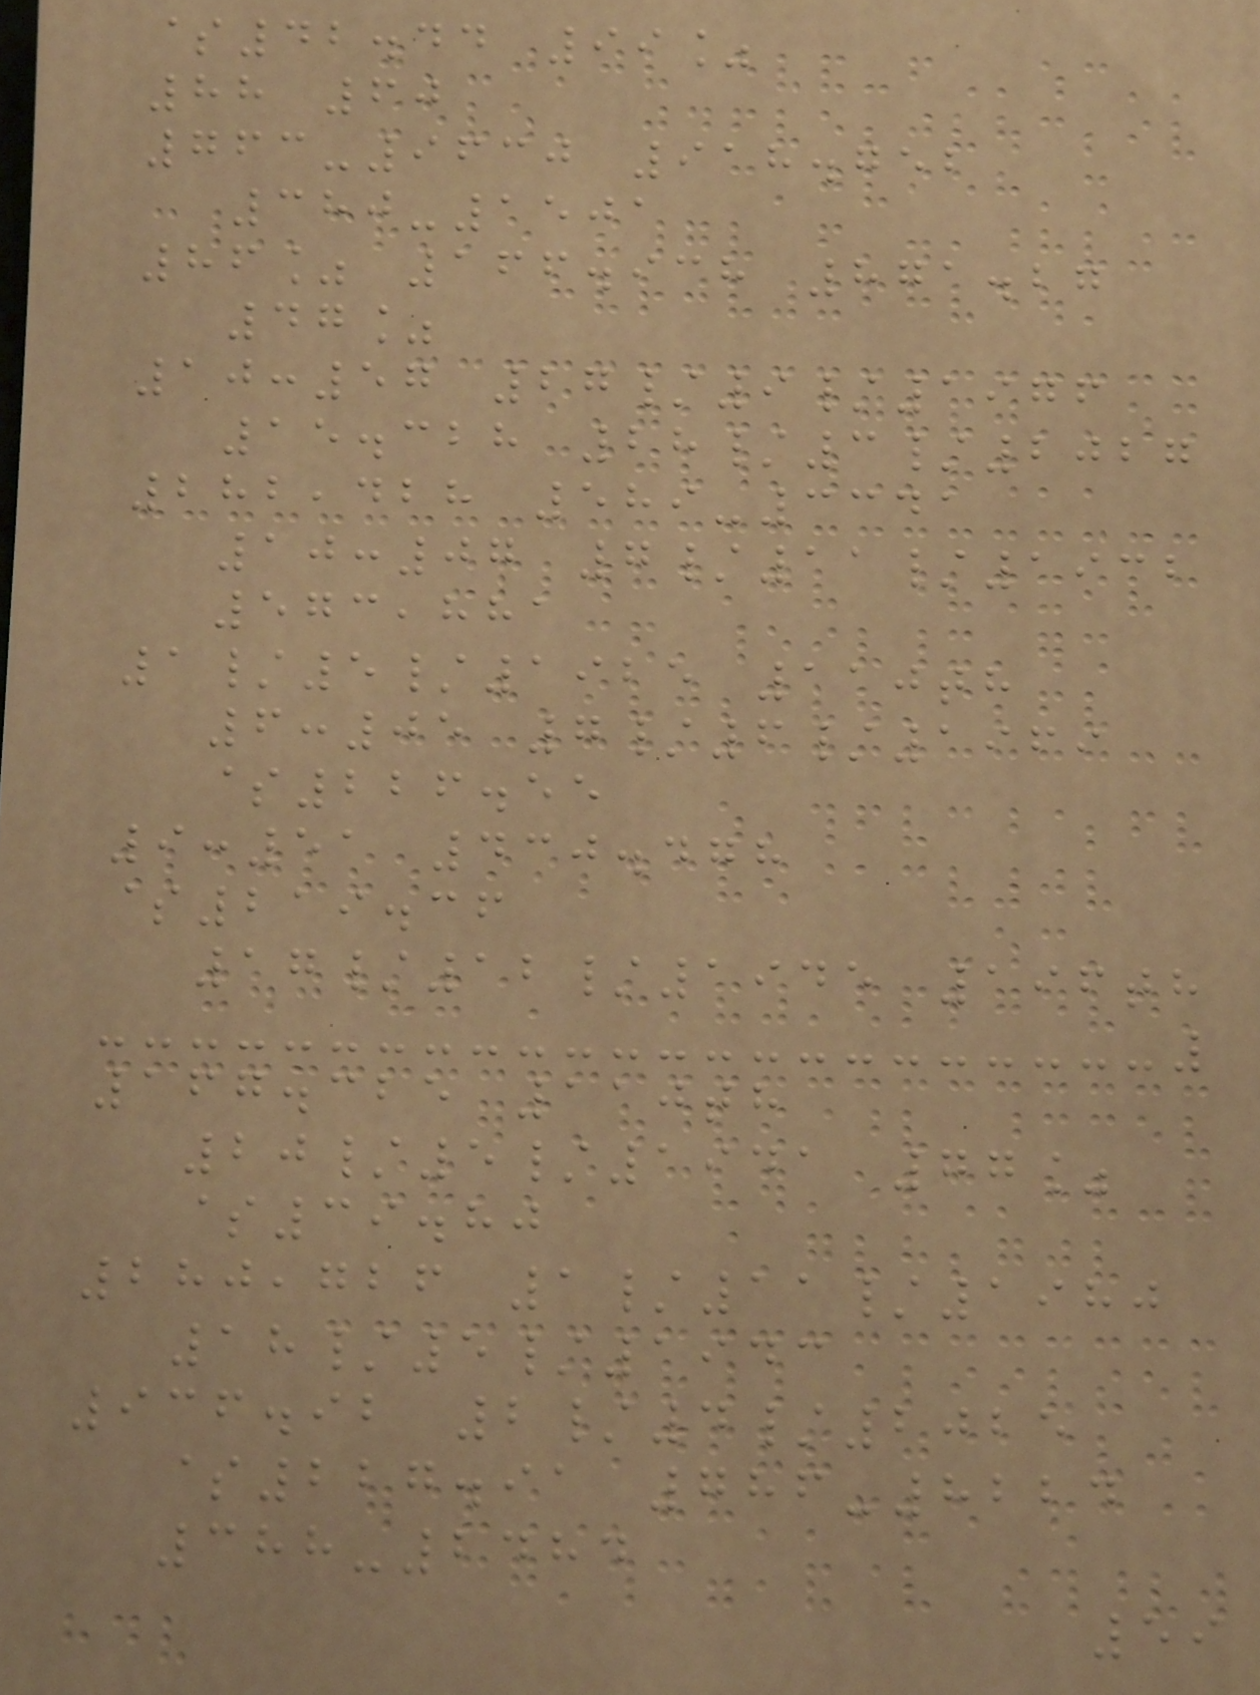$42.44 99%
88 60
763-9630 918.752
380-1501
86% 166.938 871.27
47%
10:57 27/9/1976
15.328 28/3/2027
282,428 589-3341
10:07 7/11/1932
573,881
1/5/1925 110th
6:05 7/6/1969
$226.55
9:51 430.478
$219.36
17/12/1945 196th
167.325 110th
20/5/1941 77%
$39.80
280,726 1/11/1980
18/5/1943
936.92 2/4/2025
$227.91 786-8224
388-2484
59
